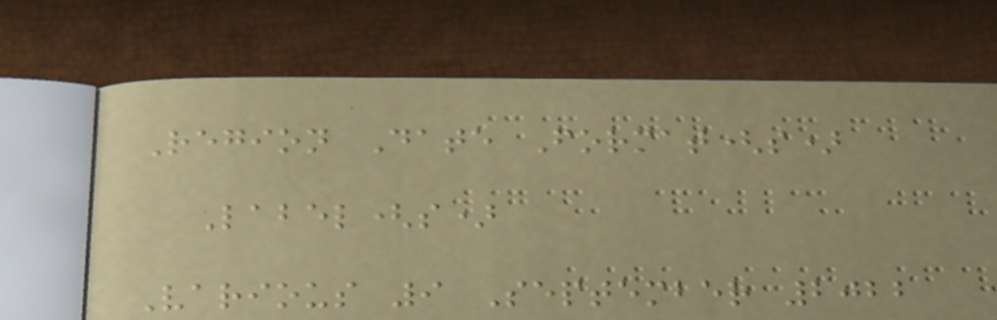Region Date Format(s)
Label(s)
Various 9 September 2022
